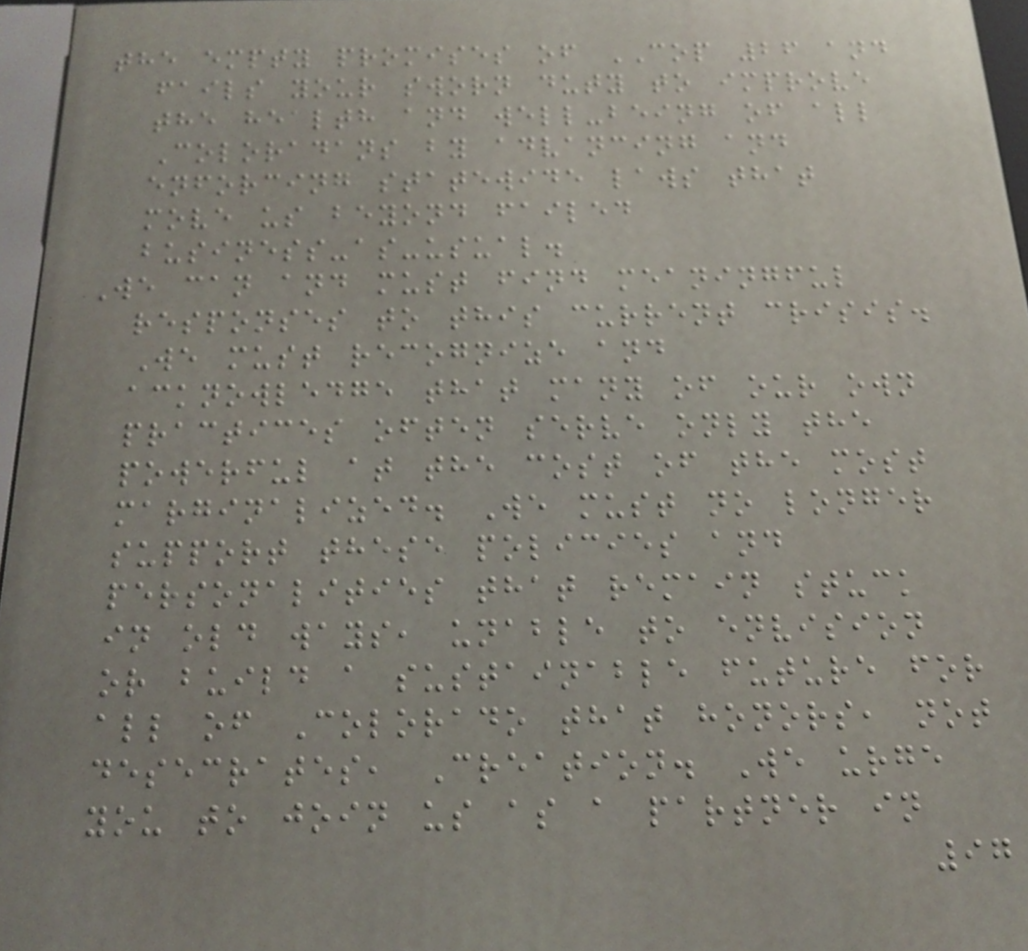the empty promises of COP 26 and
fails your sworn duty to improve
the health and well-being of all
Coloradans by advancing and
enforcing statewide laws that
move us beyond failed
business-as-usual.
We can and must find meaningful
responses to this current crisis.
We must recognize and
acknowledge that many of our own
practices often serve only the
powerful at the cost of the most
marginalized. We must no longer
support these policies and
personalities that remain stuck
in old ways, unable to envision
or build a sustainable future for
all of Colorado that honors, not
desecrates, Creation. We urge
you to join us as a partner in
97
